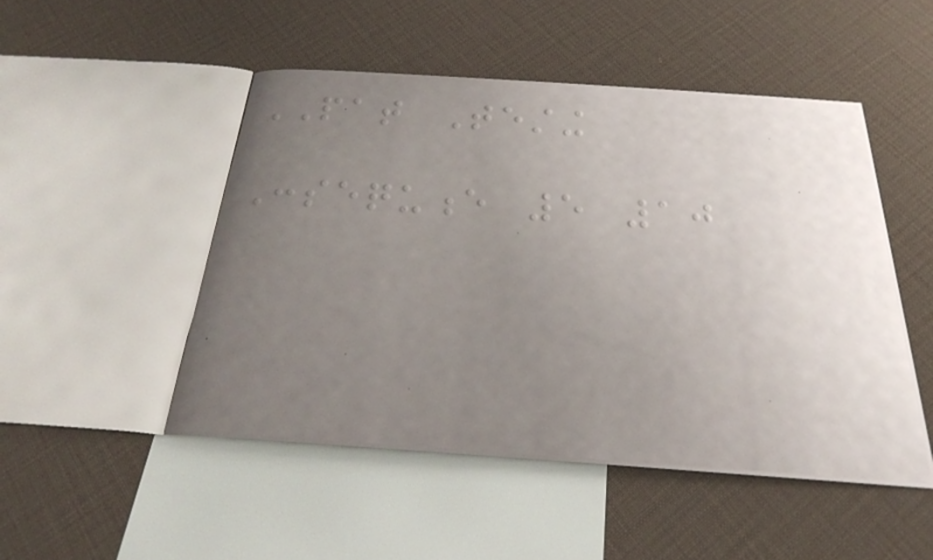PAT Testing
Consequence 5 10
